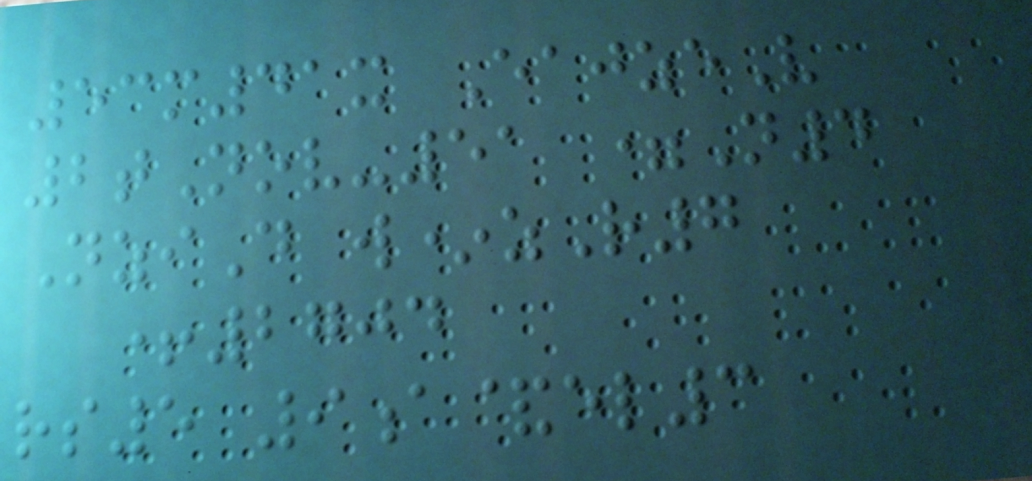53m41x EajzeV
2tNov-51 =N4
NziD w*zR7
+2704
rs5 9a&el3
